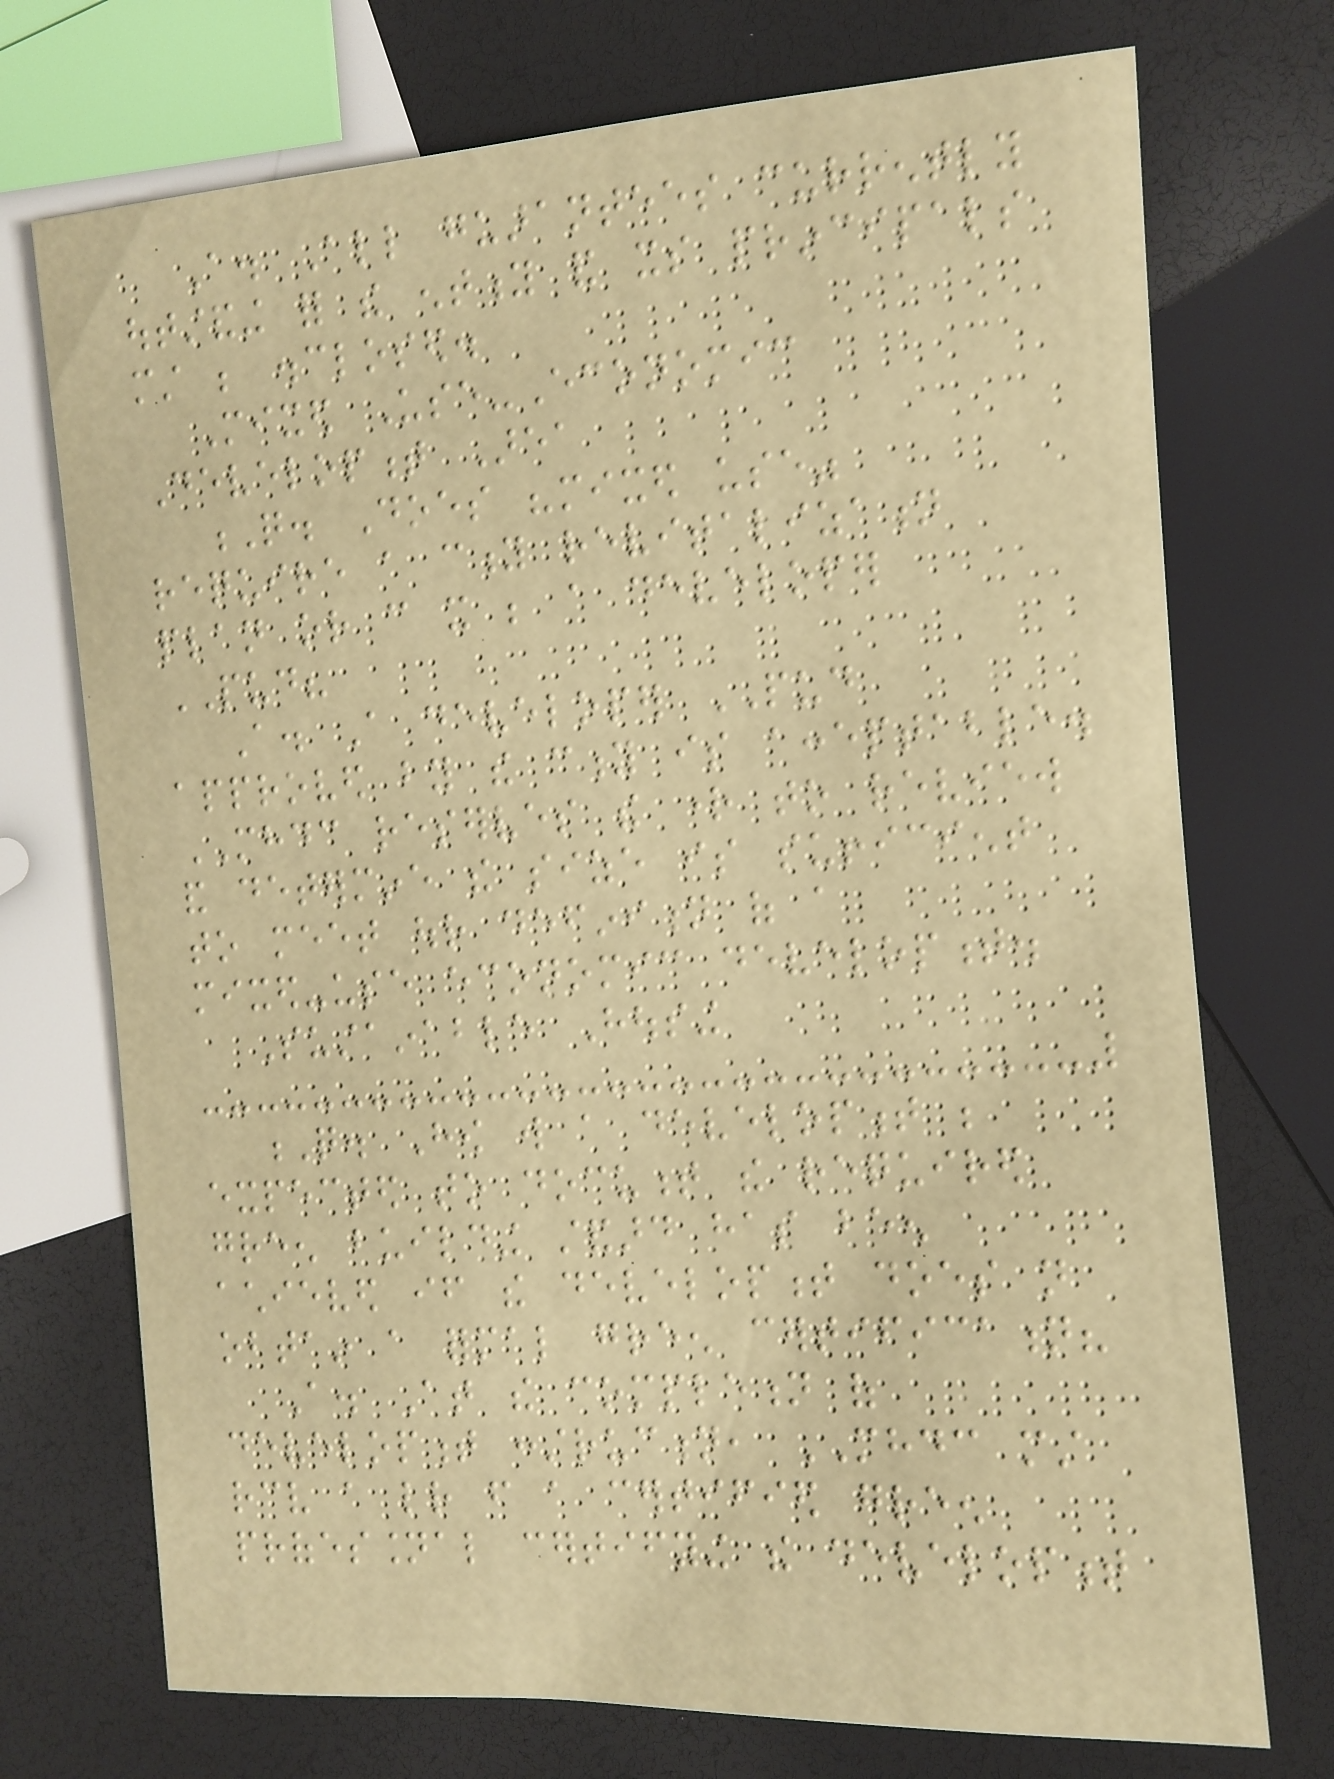A. All guarantees currently
outstanding for the entity and its principals
must be disclosed.
Mixed Use-Economic
Development Area
Q. Does "mixed use"
require a city revitalization
plan or can it be a developer
PUD?
A. A developer PUD
approved by the city is acceptable.
MHDC reserves the right to review
and determine the size is sufficient
to meet our definition of a
mixed-use economic development.
Sustainable Housing
Q. How will a development be
expected to document the required
green building standard has been
achieved if the development does not
obtain a formal green certification?
A. At the completion of
development construction, MHDC must
receive a letter from a certified green
professional certifying the development
